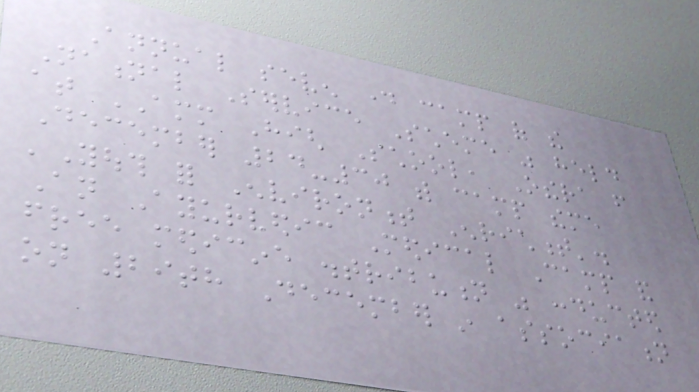Annual seven day camp of the
National Service Scheme was held
at AMM High School, Othera from
December 24-30 with camp theme
'Youth for Environment Enrichment'.
An Ayurvedic Medical Camp and
free medicine distribution was conducted
on 29th December in association
